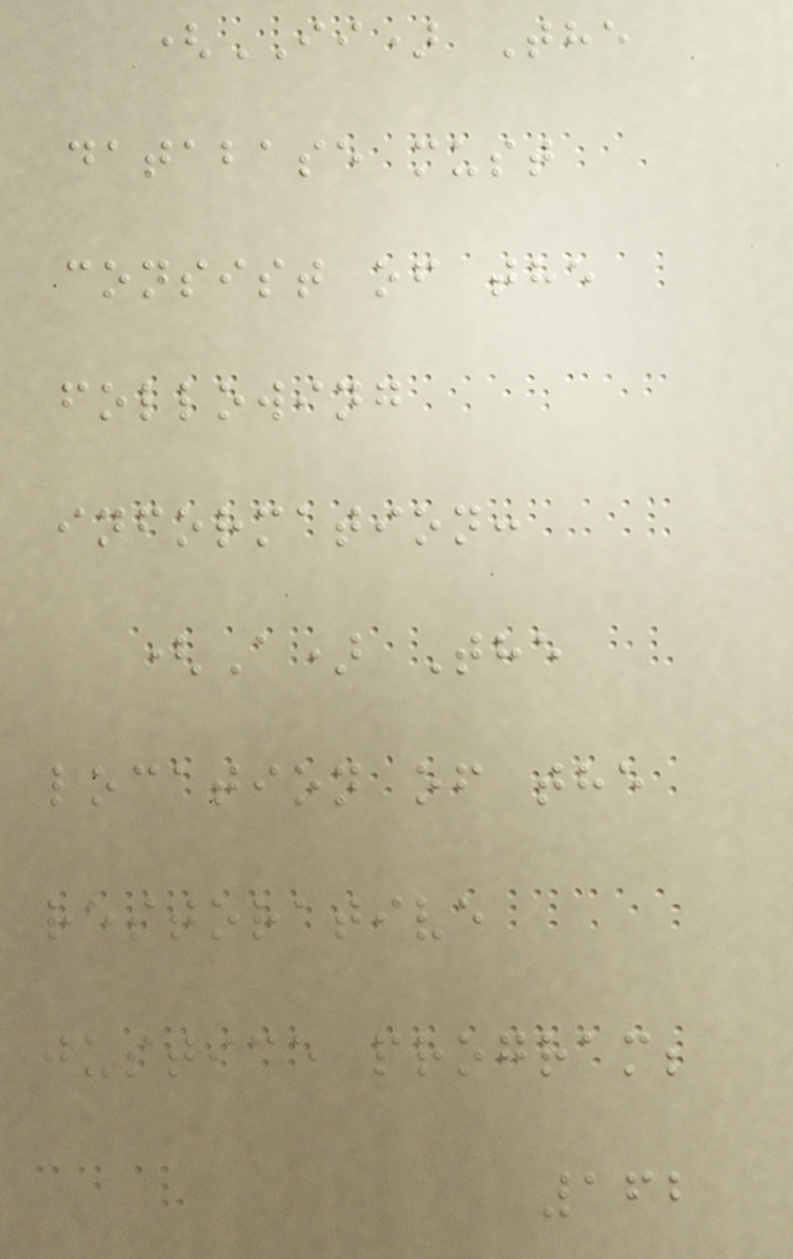(II) The
database must
consist of the
following
information:
(A) The
location of the
restorative
justice program;
162
